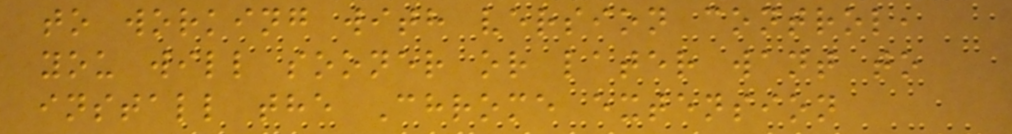to working with version control,
you will sooner or later want to
install the Chrome extension
